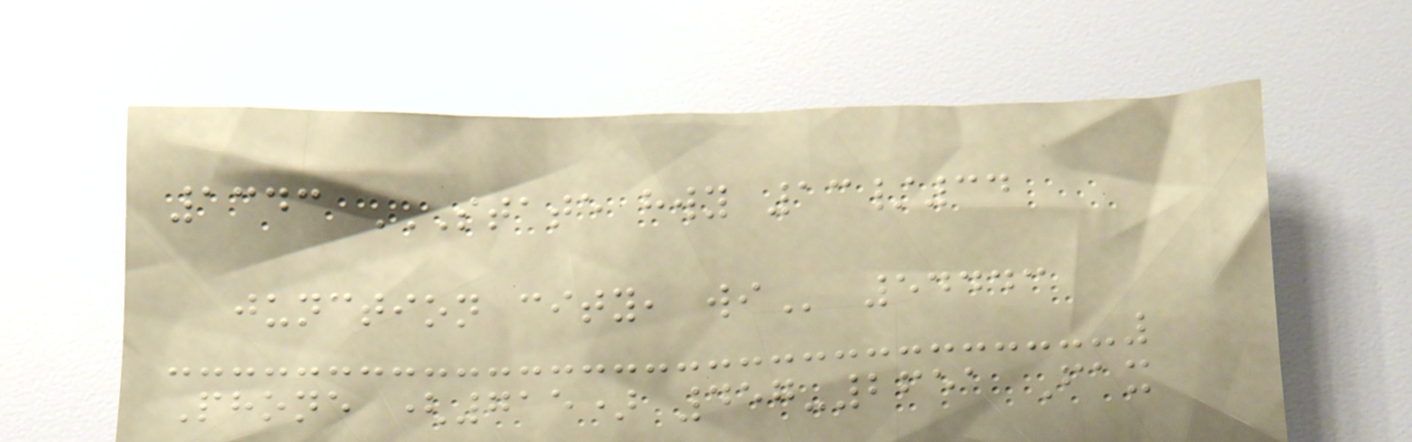1343 STATE HWY 13/34
JUNCTION CITY, WI 54443
Phone (715) 457-2651 Fax
